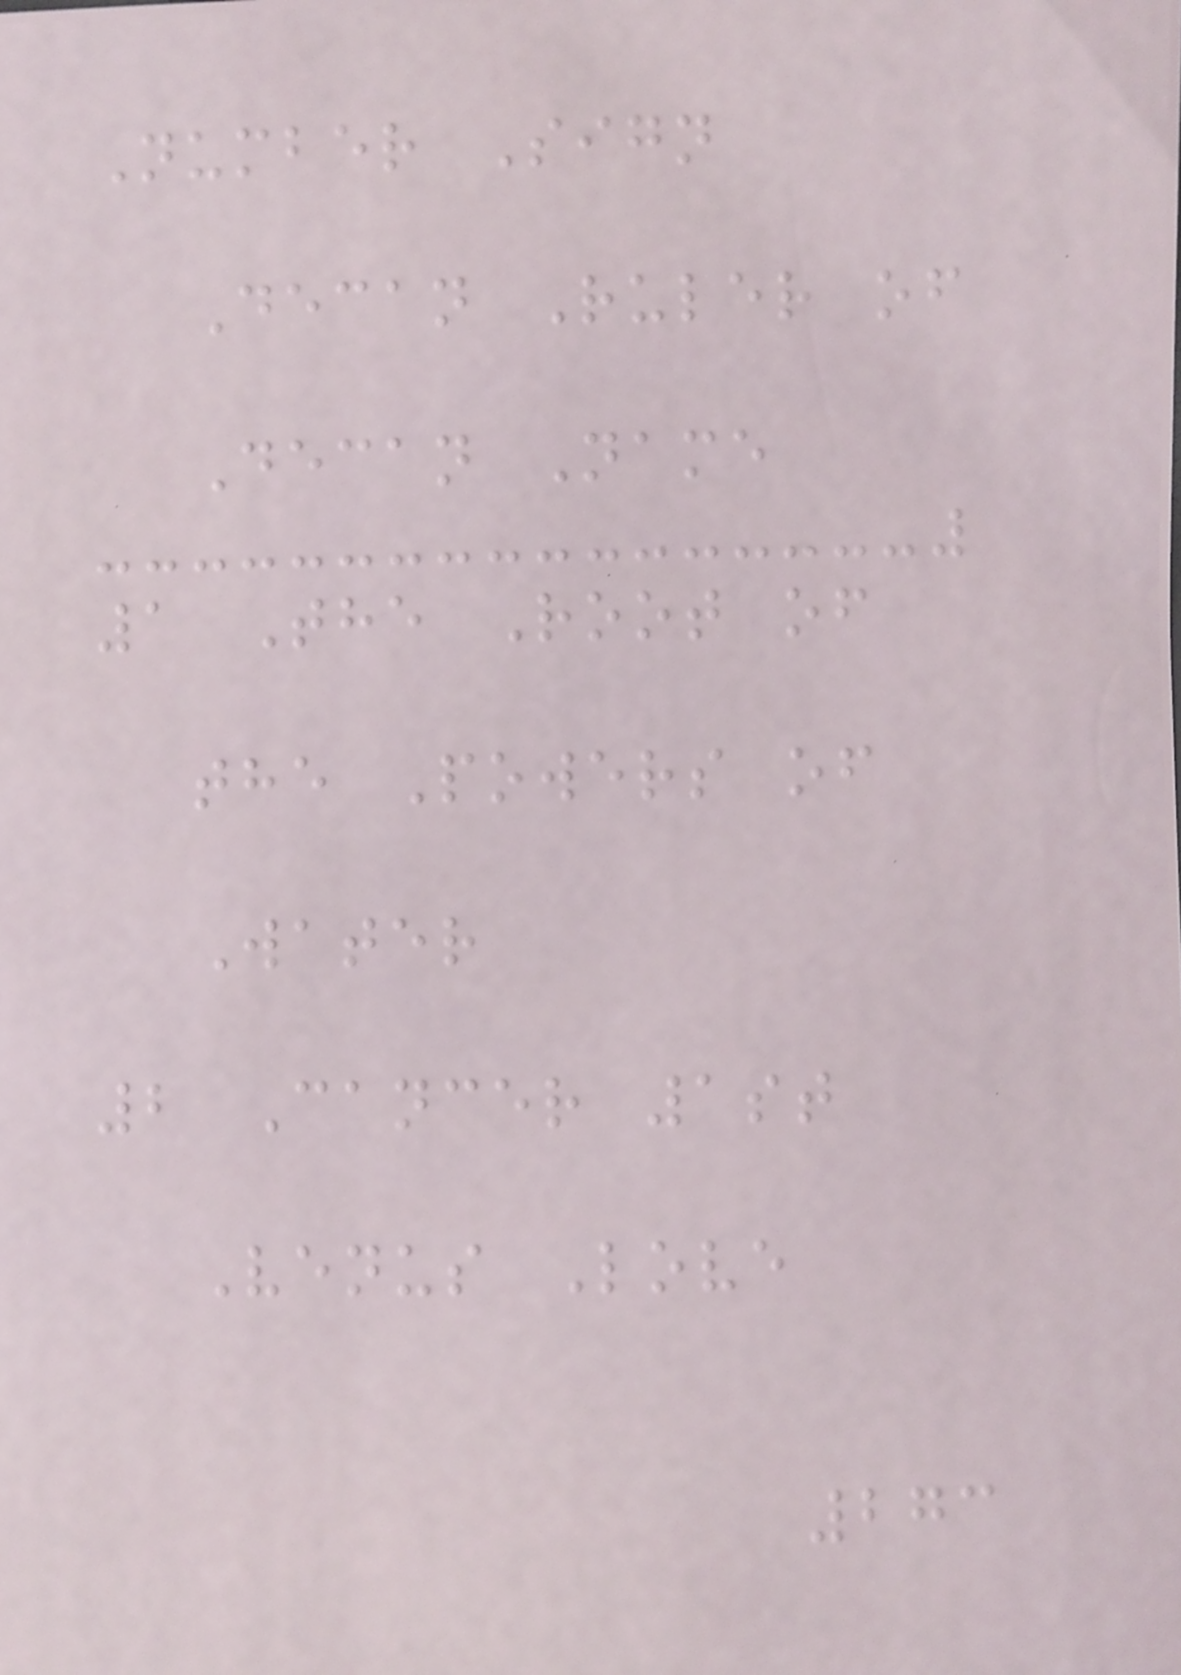Number Sign
Decan Ruler of
Decan Name
1 The Root of
the Powers of
Water
2 Cancer 1st
Venus Love
273
